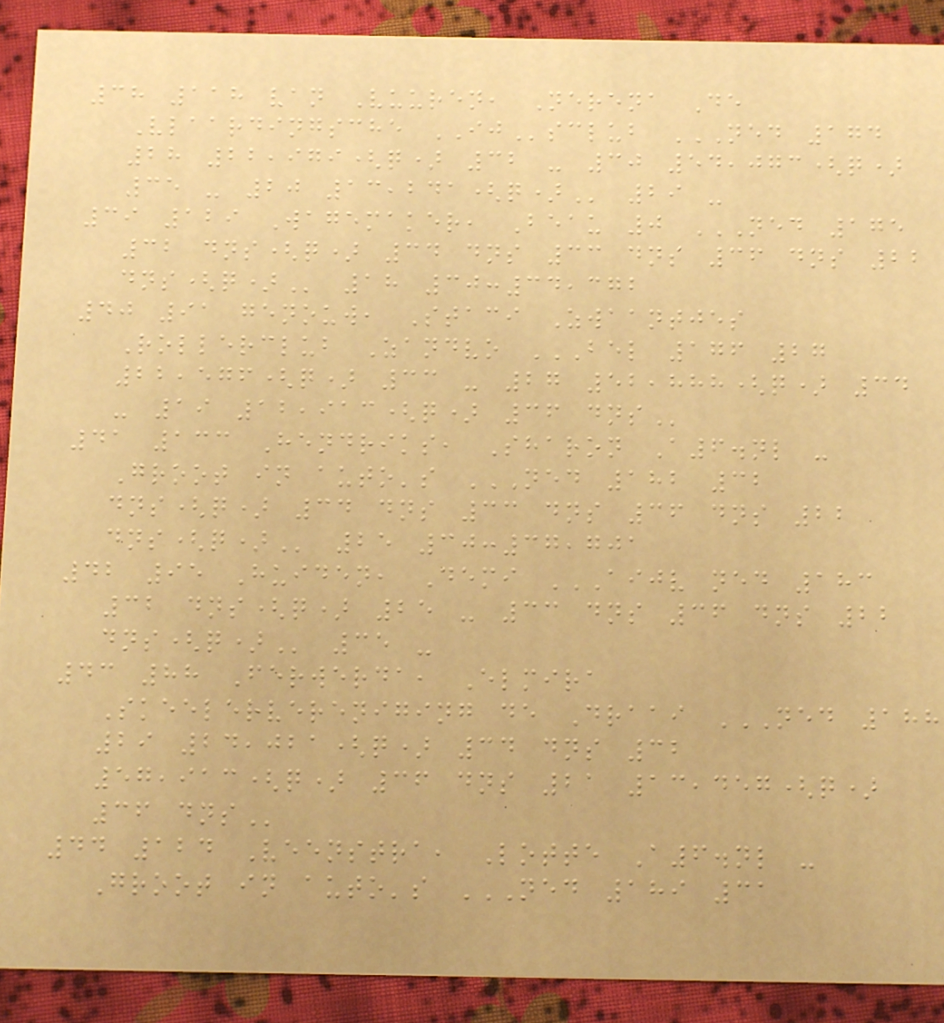38 118 van Vuuren, Nerena De
Vlaardingsche IJsclub NED 174
28 22,979(Q) 32 - 30 54,073(Q)
35 - 20 13,241(Q) 29 -
39 129 Wagemaker, Beau 0 NED 175
32 DNS(Q) 34 DNS 33 DNS 36 DNS 22
DNS(Q) 18 30:34,372
40 91 genouw, Staci Zwaantjes
Rollerclub Zandvo BEL 176 27
22,576(Q) 33 - 27 52,888(Q) 34
- 19 12,913(Q) 36 DNS
41 133 Hendriks, Sharon A6.nl -
Groot in auto's NED 182 32
DNS(Q) 34 DNS 33 DNS 36 DNS 22
DNS(Q) 25 30:37,701
42 95 Huiden, Demi AIJV NED 183
32 DNS(Q) 25 - 33 DNS 36 DNS 22
DNS(Q) 35 -
43 88 Ferwerda, Elmira
Skeelervereniging de Draai NED 188
29 24,021(Q) 34 DNS 32
57,913(Q) 36 DNS 21 13,457(Q)
36 DNS
44 124 Veenstra, Lotte A6.nl -
Groot in auto's NED 189 31
